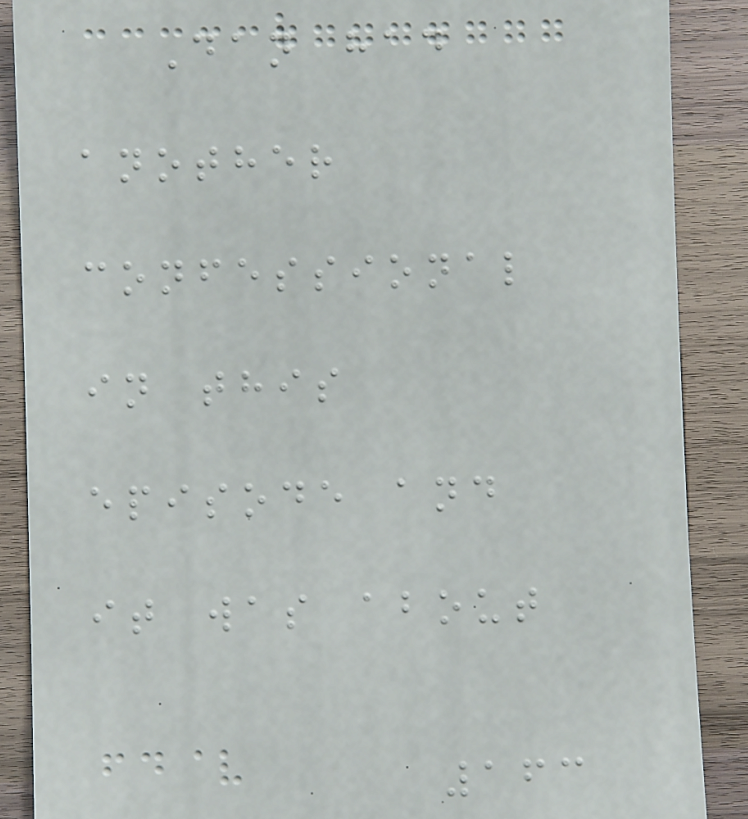Dan had
another
confessional
in this
episode and
it was about
163
